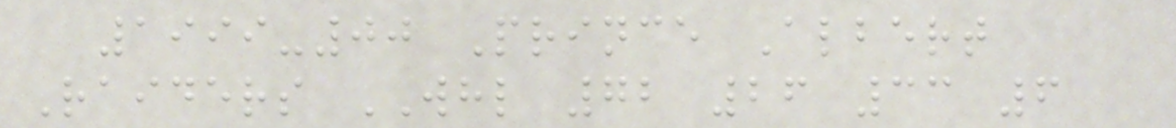1999-00 Prince Albert
Raiders WHL 72 26 33 6
